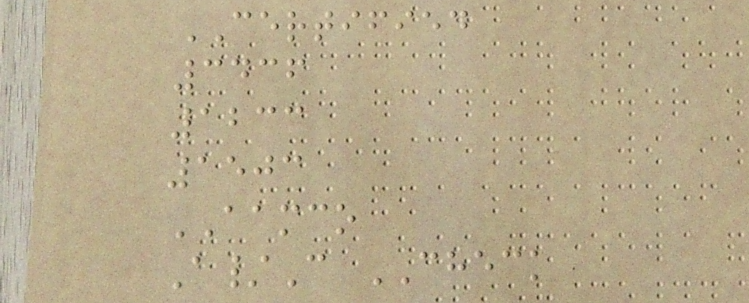CERTIFIED
3436
1233
1503
AAMCO
A/C CHECK
